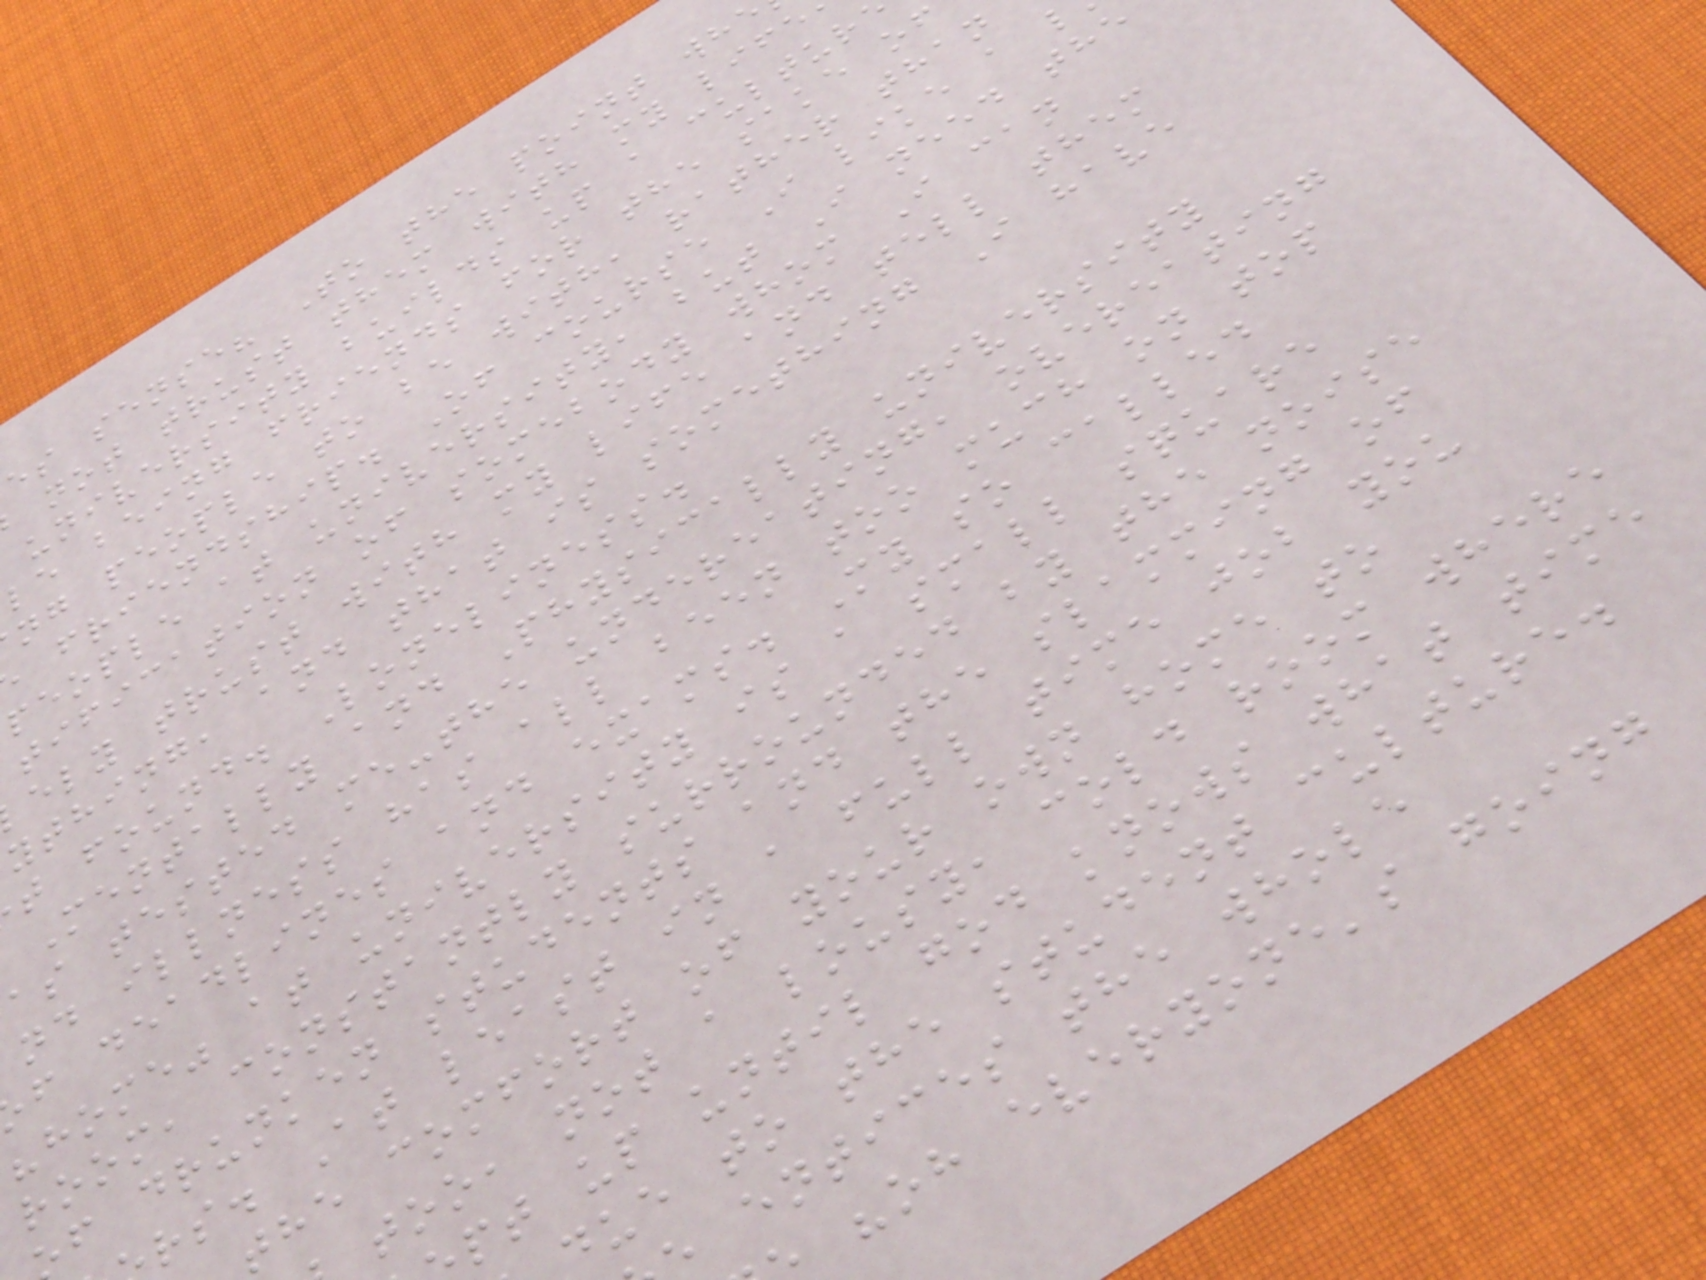es sense? To the point whe
not trust them with my life
university builds up a cultur
le being friends for the sake of
ng people to be with, rather than
friendship. Of course I like a l
people at university, but I need the
tification of somebody whom I can
ely trust with my life and tell them
ything, and that is something I have
t found. Loneliness.
Mentally and Physically university
as tested me-the undereating, overeating
nd illness has all been too much on top
f deadlines and exams. My so called
"home" at university is a small square
room, constantly surrounded by the noise
f drunken students and the slamming of
rs. At least in a full time job you
the comfort of your own home to
too, not a lousy, cold room where
pt up until god knows what time
due to the student culture.
entices the whole
"oh everyone's going
